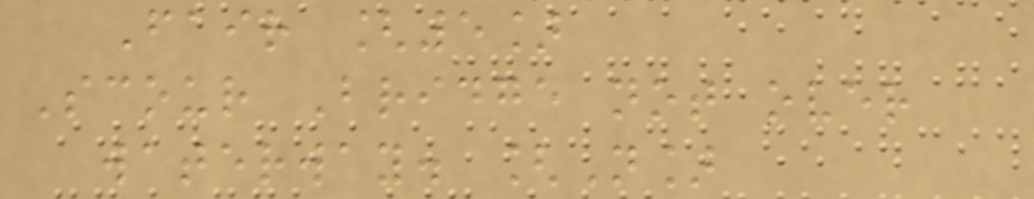Fair [5]
Scour Bridge not over
waterway. [N]
